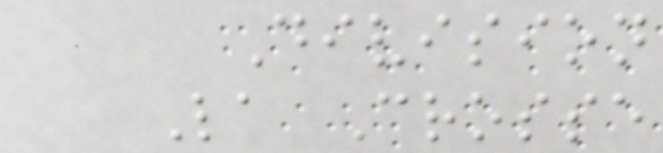Division
La Crosse
